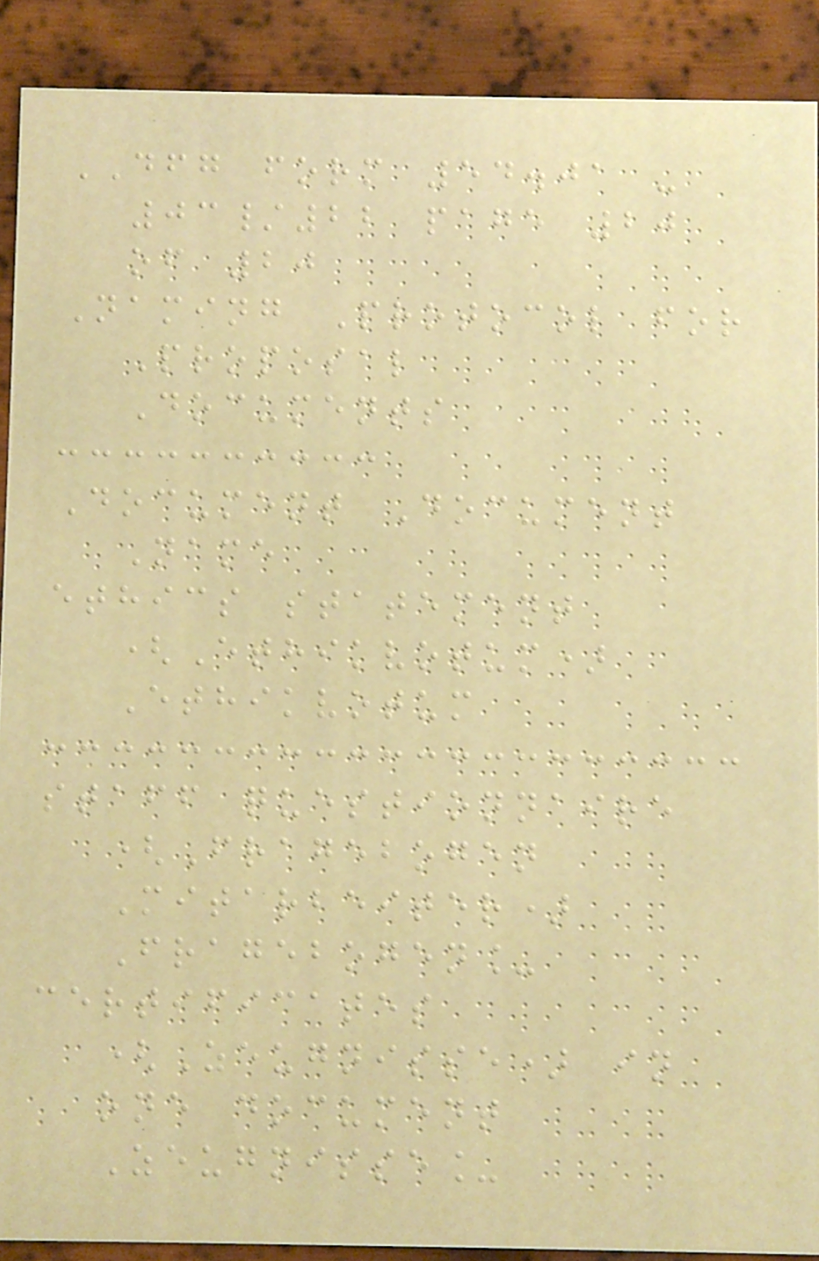DFG form 54.01 -
03/22 page 20
of 20
Naming Protocol for
Proposal
Documents
Document Document
Name
ethics statement
(Ethikvotum)
Ethikvotum
staff questionnaire
(Fragebogen
Mitarbeiter)
Fragebogen_
certificates
(Zeugnisse) in
one document
Zeugnisse_
